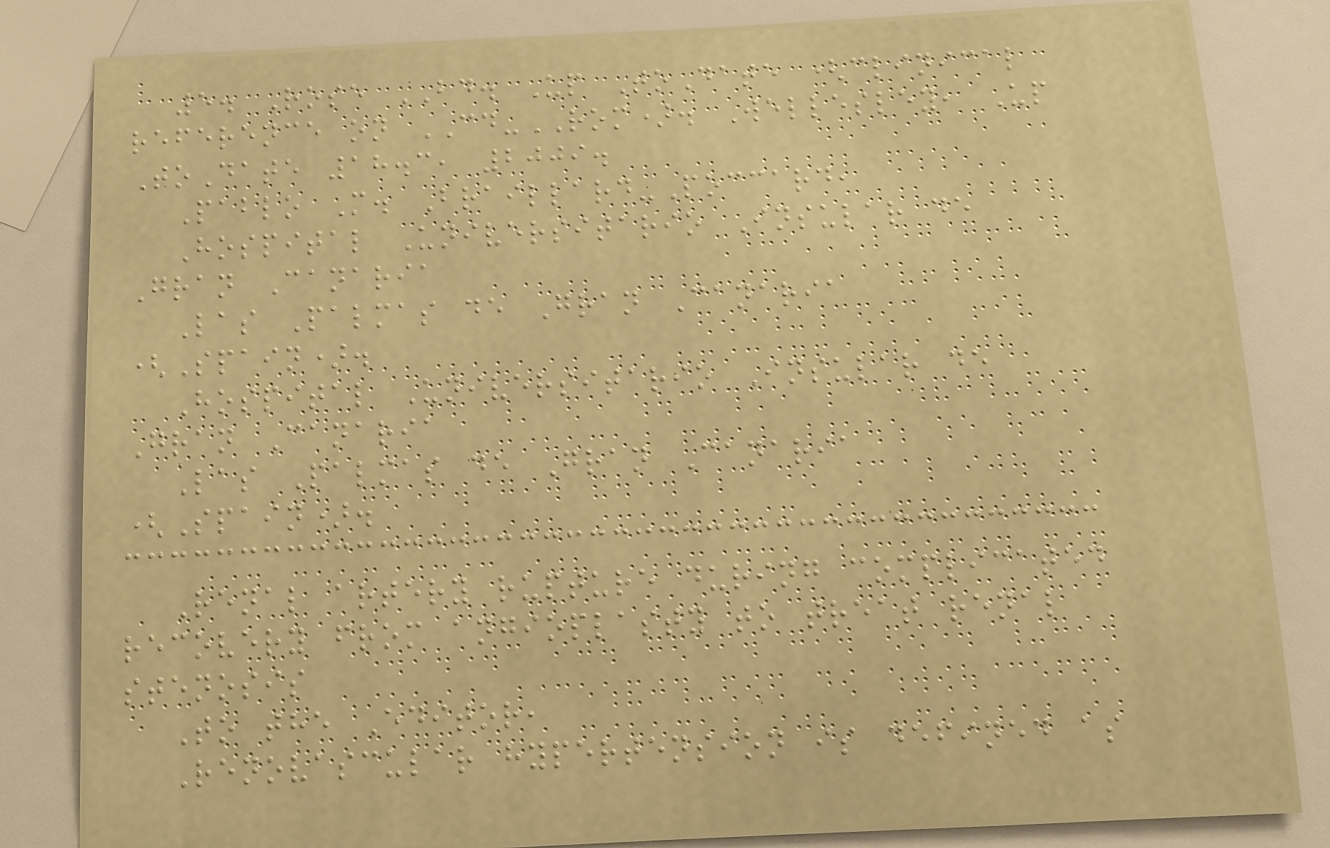5. Rose BD. Up ToDate (clinical
reference on CD-ROM). Wellesley, Up
ToDate 18.3, 2009.
Pablo M. Braillard-Poccard,
Hospital Universitario Insular de
Gran Canaria
Las Palmas de Gran Canaria
(Spain).
Hospital Universitario Insular de
Gran Canaria
Las Palmas de Gran Canaria
(Spain).
Renal artery rupture during complicated
recovery from angioplasty to treat renal
stenosis
To the Editor,
Renovascular hypertension is defined as
